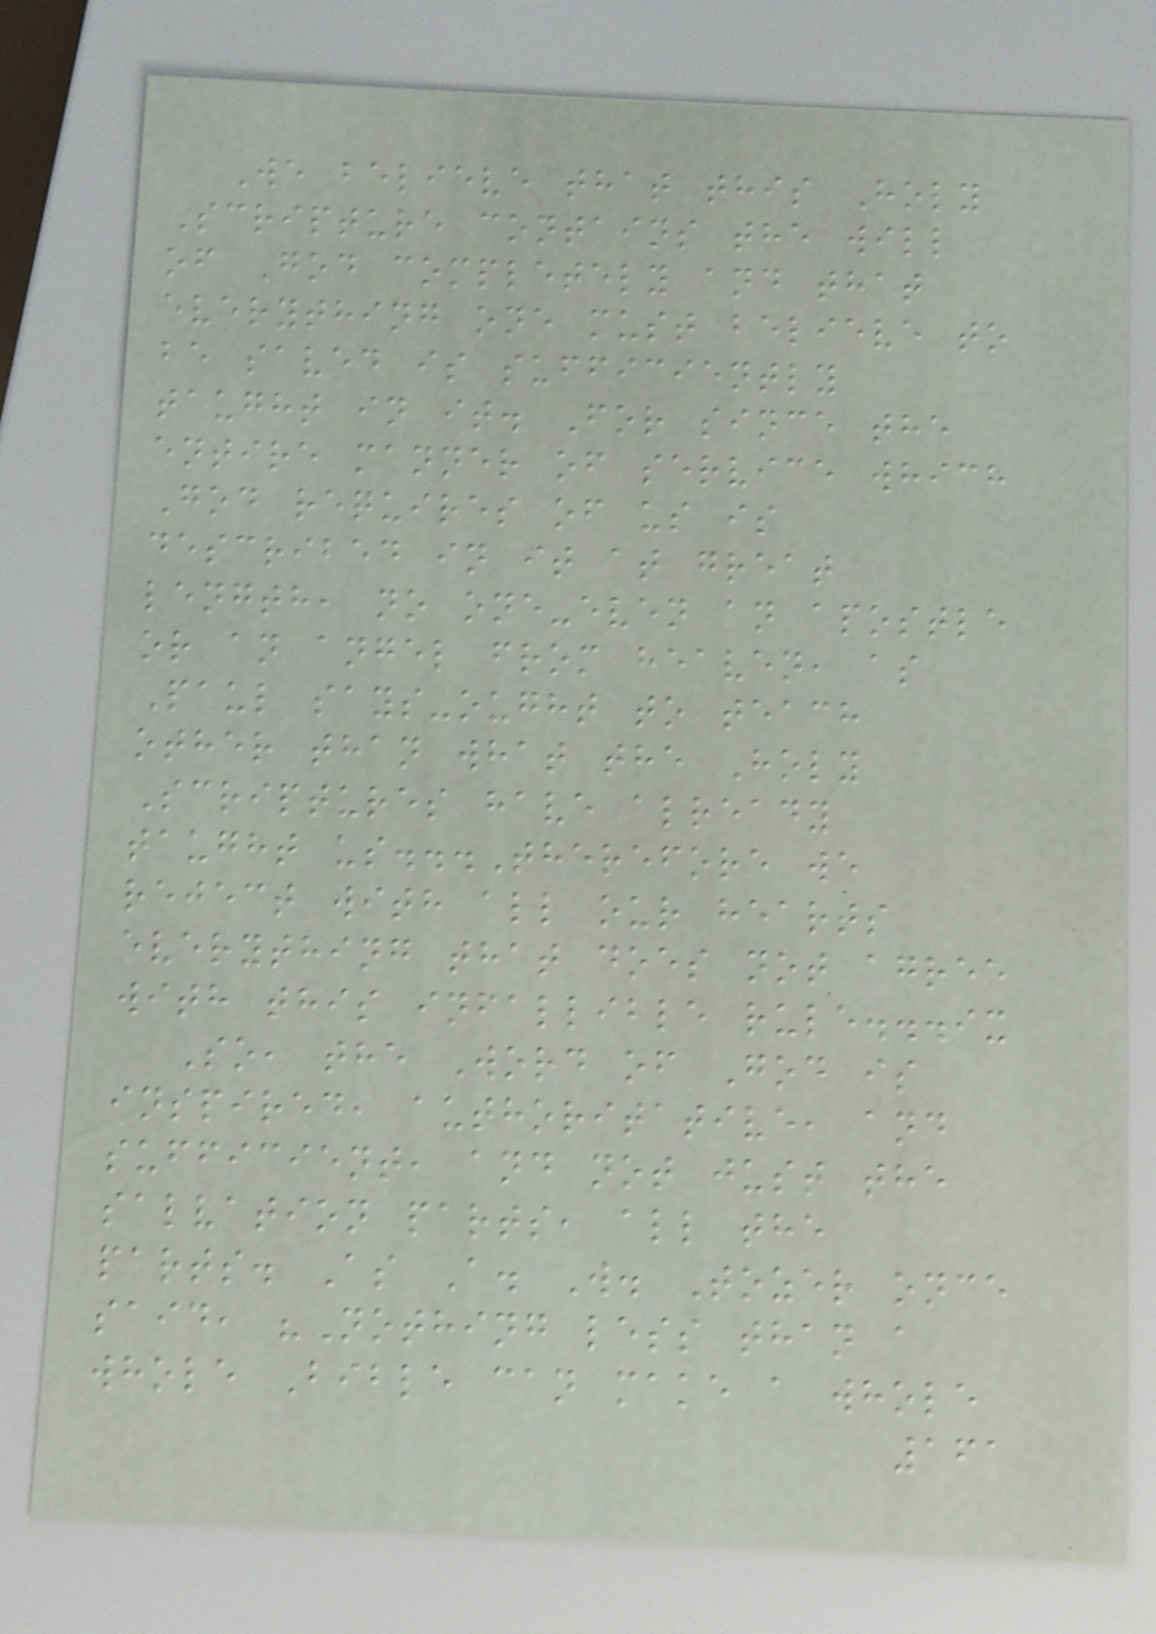We believe that this Holy
Scripture contains the will
of God completely and that
everything one must believe to
be saved is sufficiently
taught in it. For since the
entire manner of service which
God requires of us is
described in it at great
length, no one-even an apostle
or an angel from heaven, as
Paul says-ought to teach
other than what the Holy
Scriptures have already
taught us...Therefore we
reject with all our hearts
everything that does not agree
with this infallible rule...ix
So, the Word of God is
inspired, authoritative, and
sufficient, and not just the
salvation parts, all the
parts. As A. W. Tozer once
said, "Nothing less than a
whole Bible can make a whole
161
